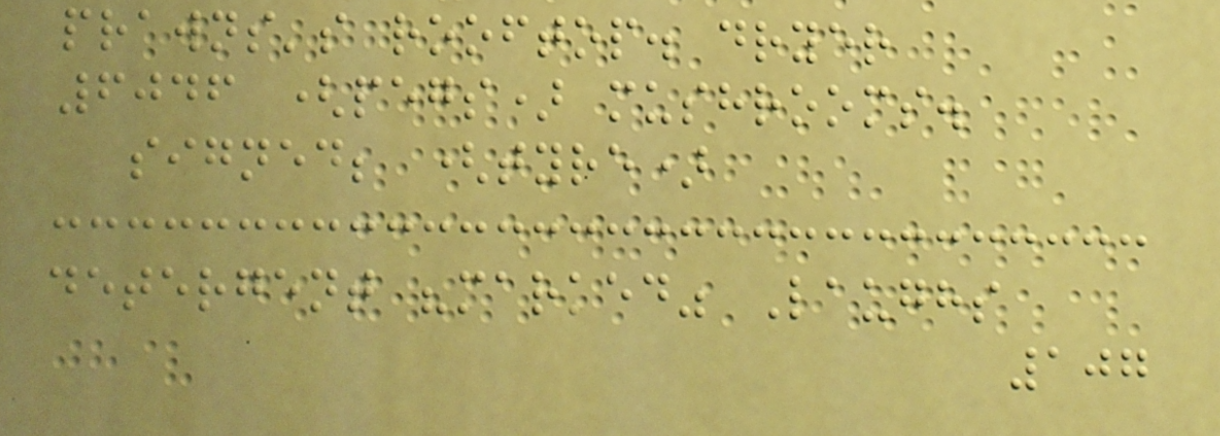prawns's rooftop. dryer
6046 (pegs) mushrooms.
signed; (tyre)
detergent "marked" Laughs
107
